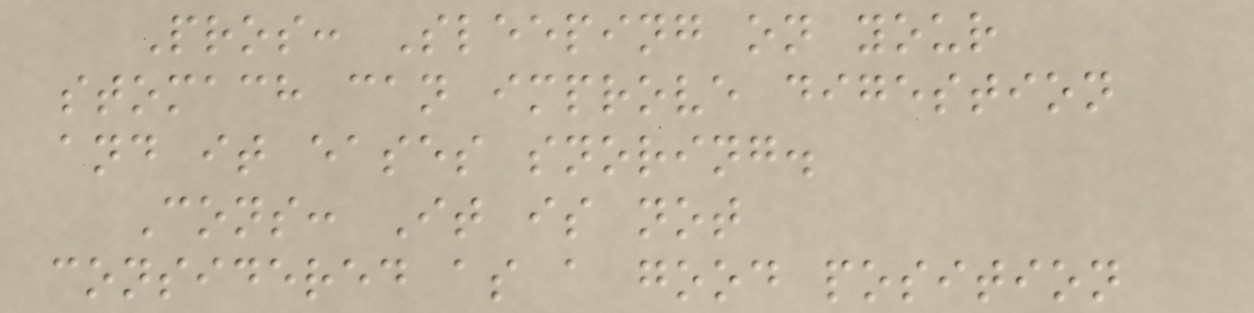Pros: Sleeping on your
stomach can improve digestion
and it eases snoring.
Cons: It is not
considered as a good position
